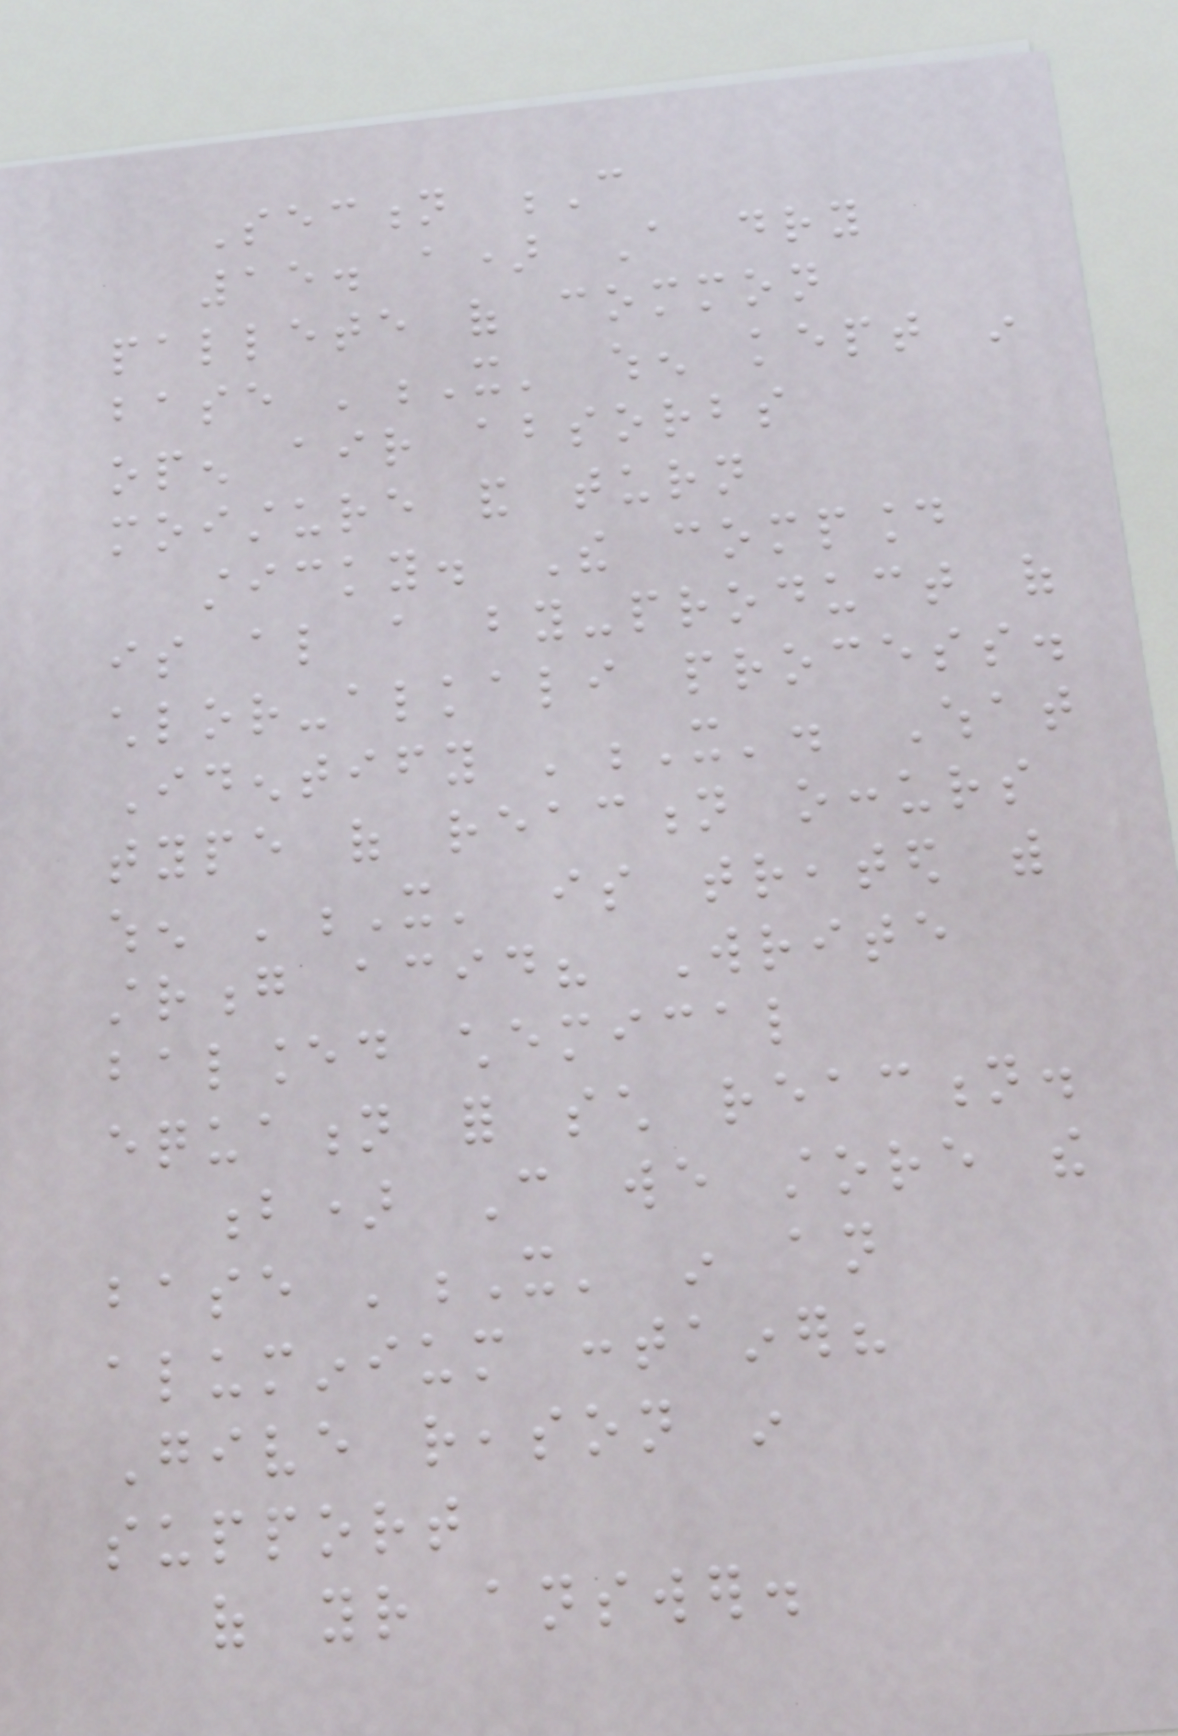Section C
15. a) A dry
pallete of common
base 'X' when kept in
open air absorbs
moisture and turn
sticky. The compound
is also a by-product of
chlor-alkali process.
Identify 'X'. What
type of reaction occurs
when 'X' is treated with
strong acid? Write
balanced chemical
equation for such reaction.
b) Can we store the
base 'X' in an
aluminium container?
Give reason in
support
of your answer.
